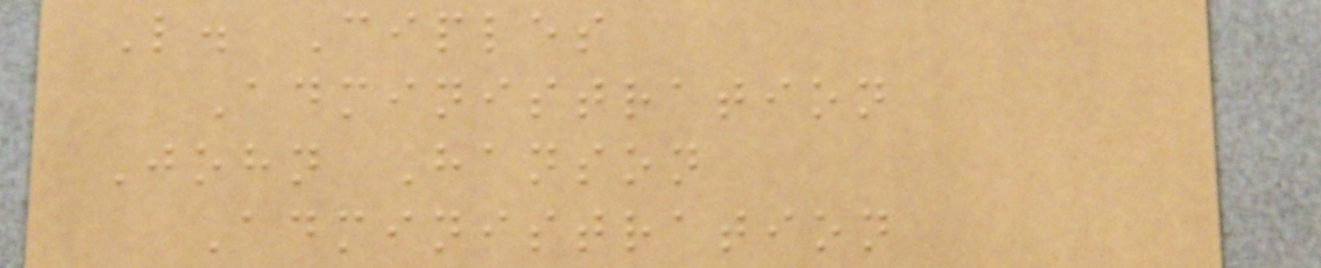L. Ciples
Administration
John Hanson
Administration
